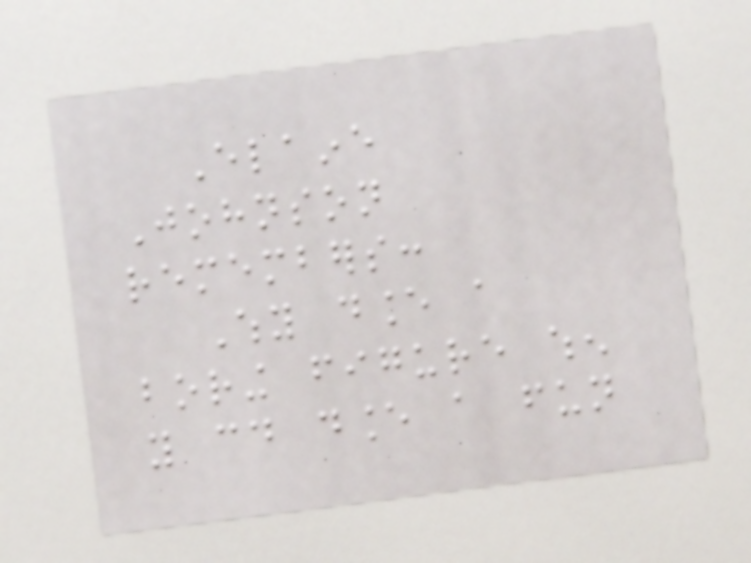Elaine
Johnson
remembers:
Why dance a
boring figure when
you could dance a fun
